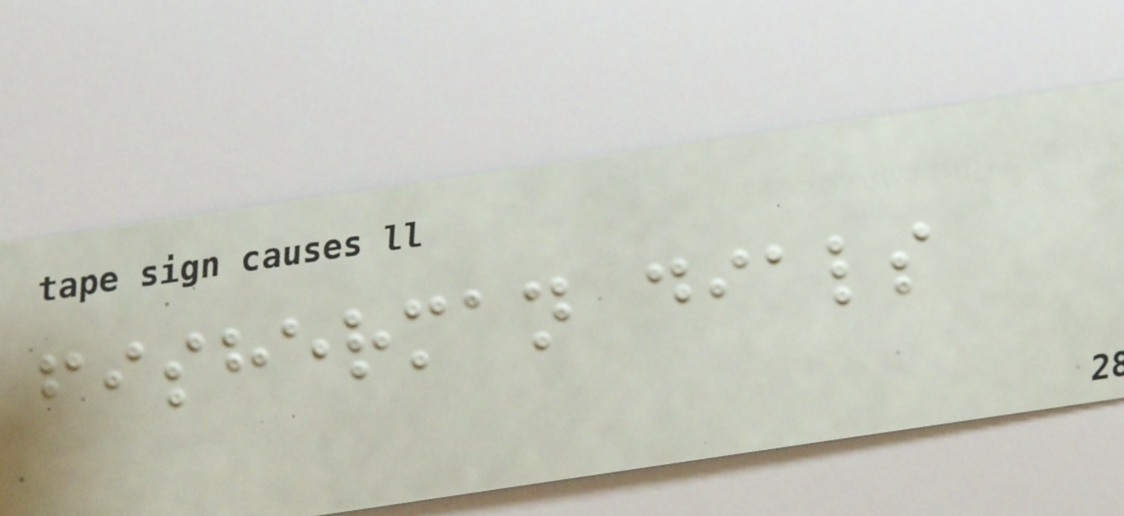fisherman dials
